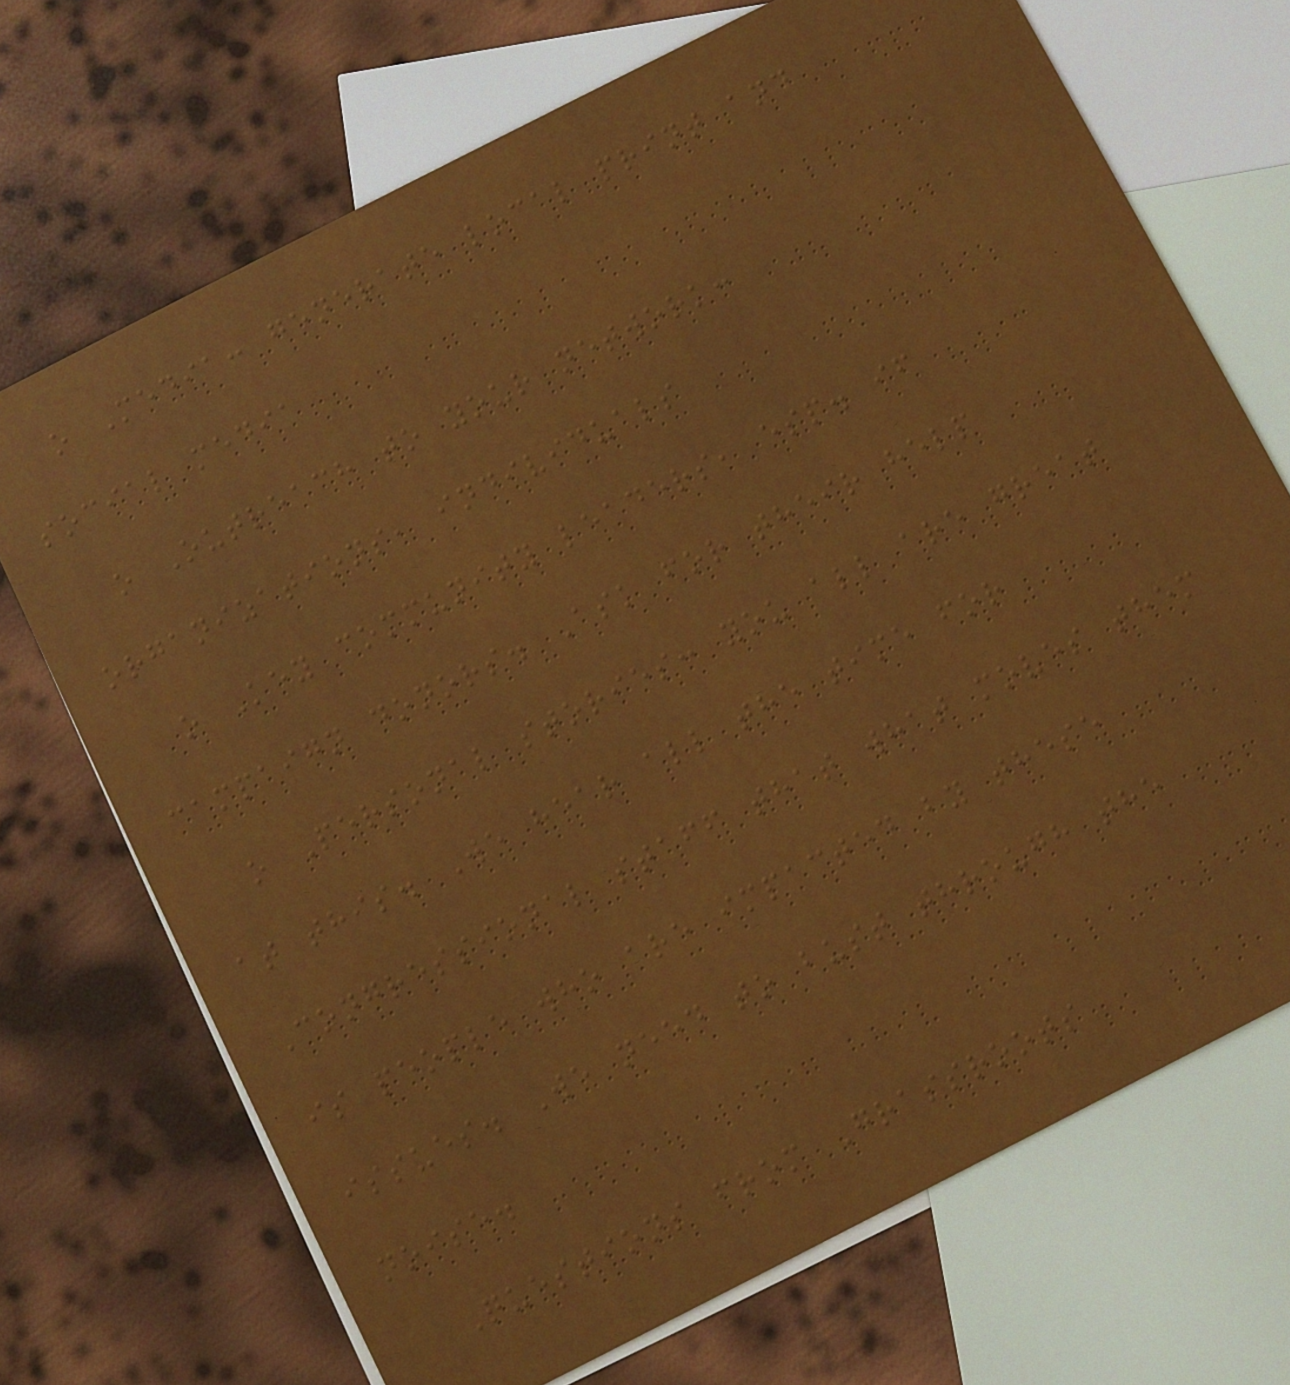o Media: generate local print and
social media
o Outreach to your network:
organizations, individuals
o Key community leaders, esp. if
campaign donors. Ask for their help
o Personal stories: you all are great
at this. We hear all the time for
Congressional staff that what moves them
is people who are impacted by these
issues. We need to bust through the
noise.
Questions from Grassroots
